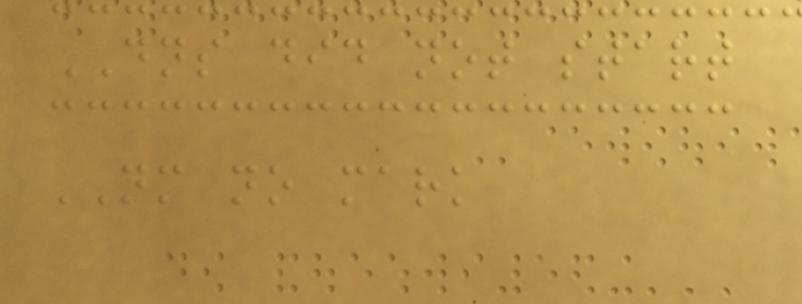DNS did not start
NM no mark
